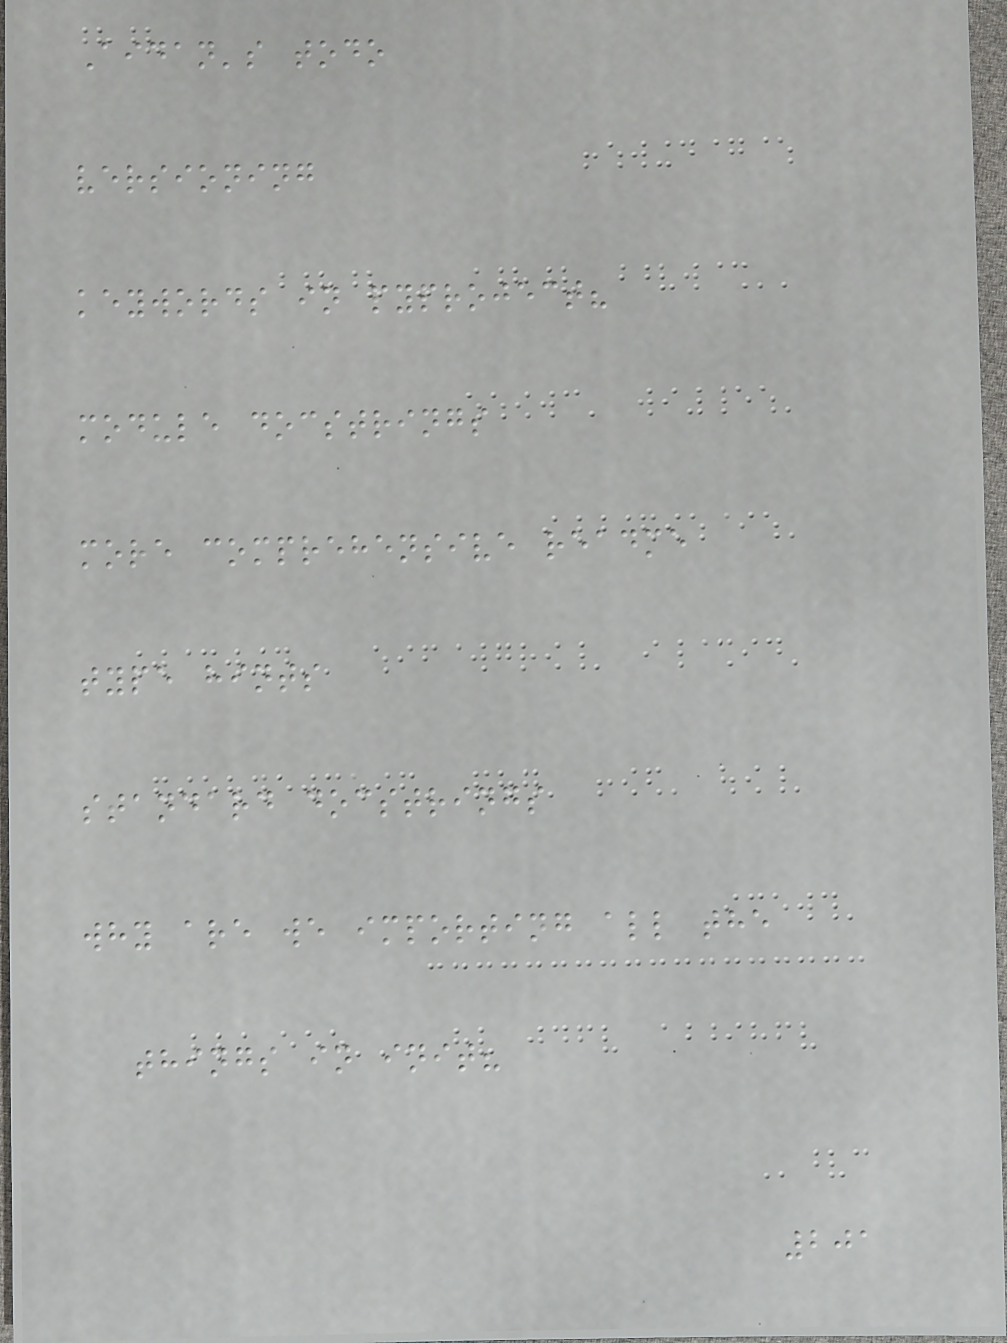Aidan's todo
versioning
keywords in pyproject?
module docstrings
more comprehensive readme
type hints
standard docstrings
why are we importing all the
things in init?
201
